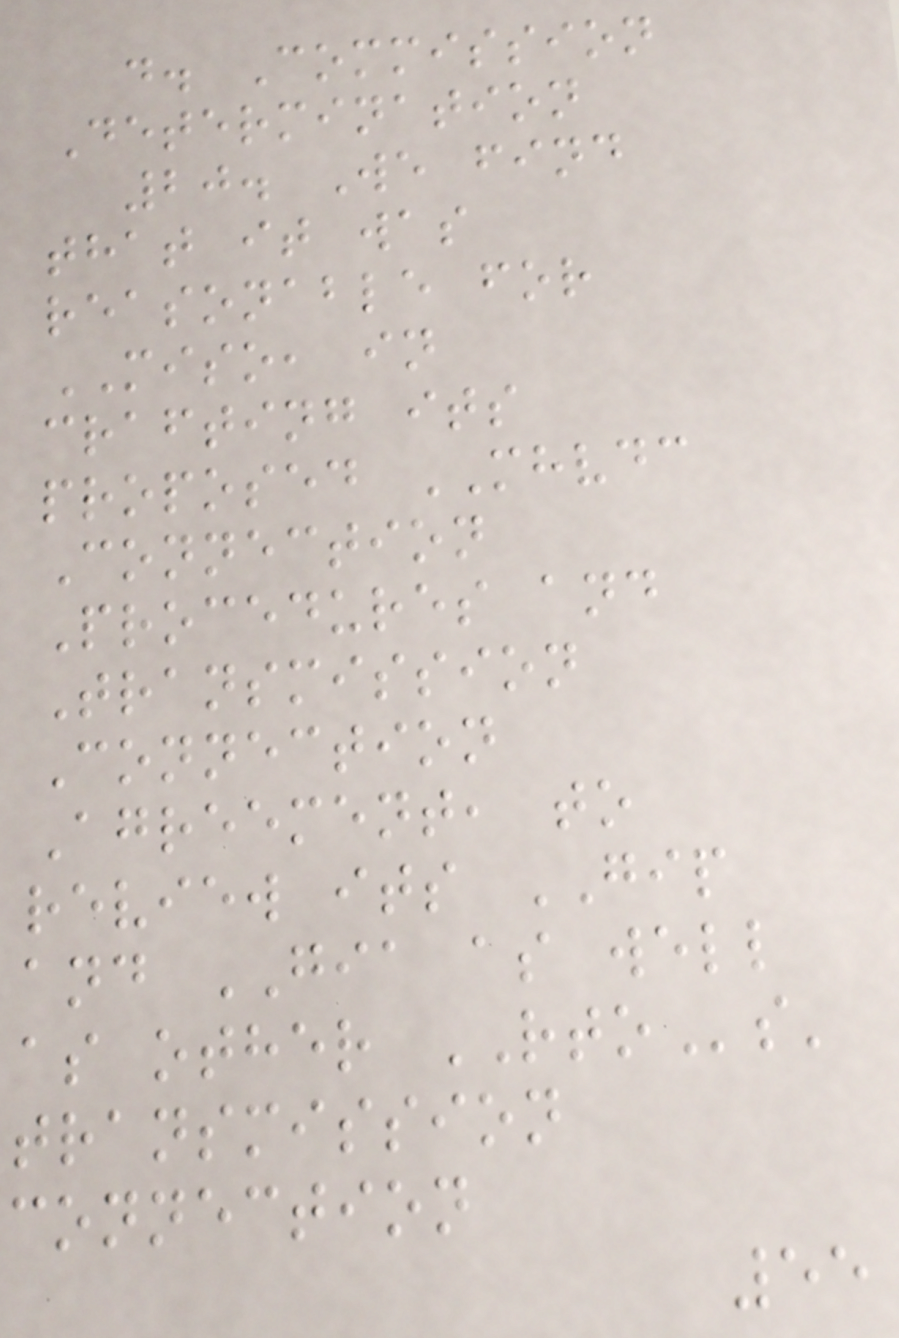d. Commission
Determination
20. We find
that it was
reasonable for
MISO, in
crafting its
proposed MHVDC
Connection
Procedures and
Transmission
Connection
Agreement, to
review its GIP
and GIA as well
as other RTOs'
transmission
connection
55
